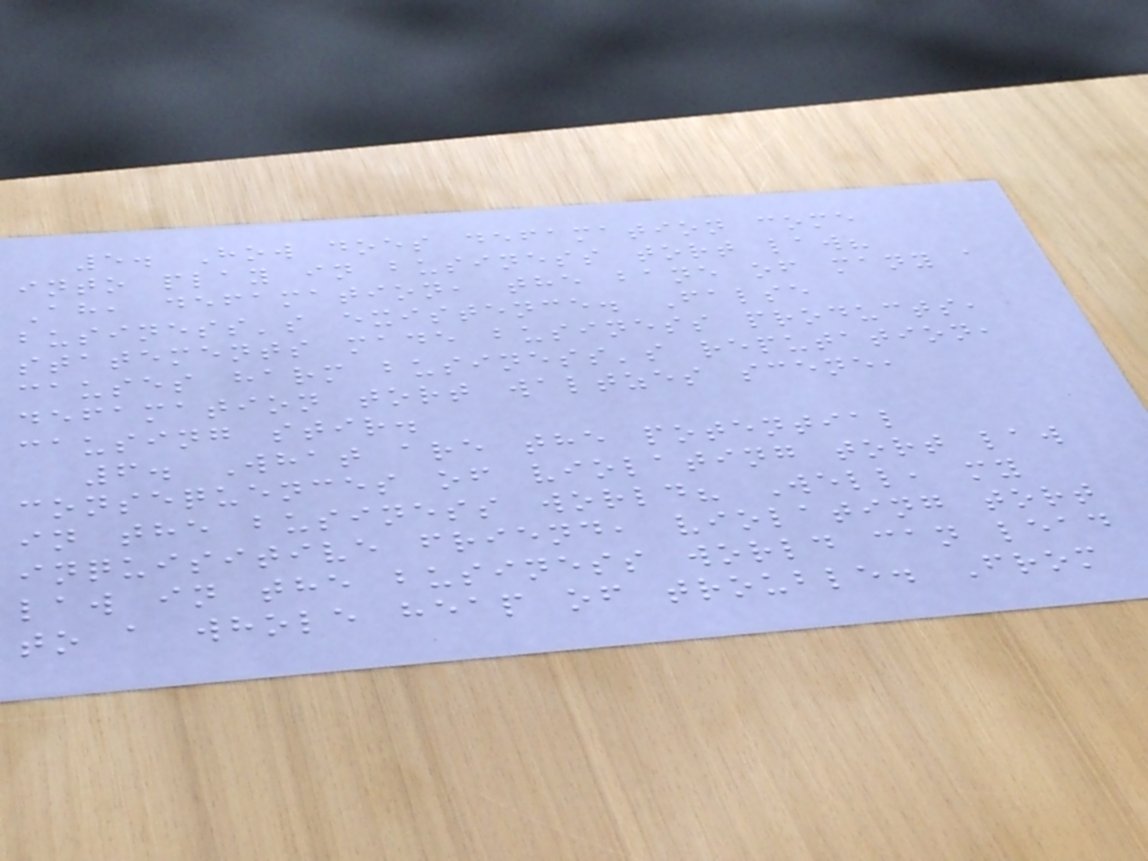5. How does defamation come
into play in business tort law?
Ah, defamation, the bane of many a
business's existence. False
statements made business products,
causes harm business's reputation,
defamation tort waltzes scene,
causing stir.
6. What are the potential
consequences of violating tort law
in the business world? Well, my
inquisitive friend, violating tort
law in the business world can lead
to a whole heap of trouble. From
